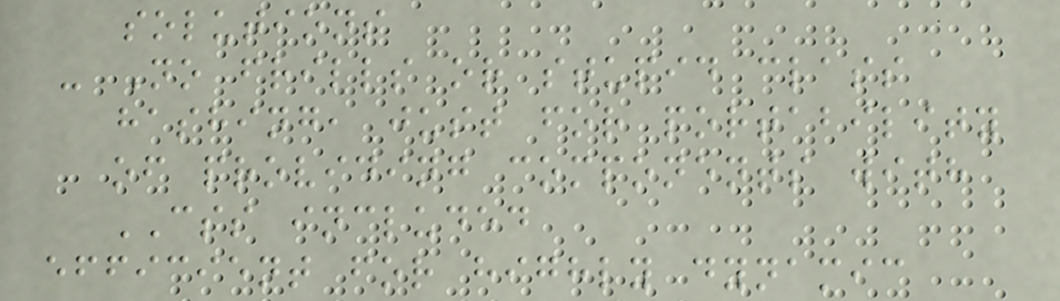solutions
- No frills or stupid class
hashing, just for portability
of providing components with
CSS included
efficient for highly dynamic
